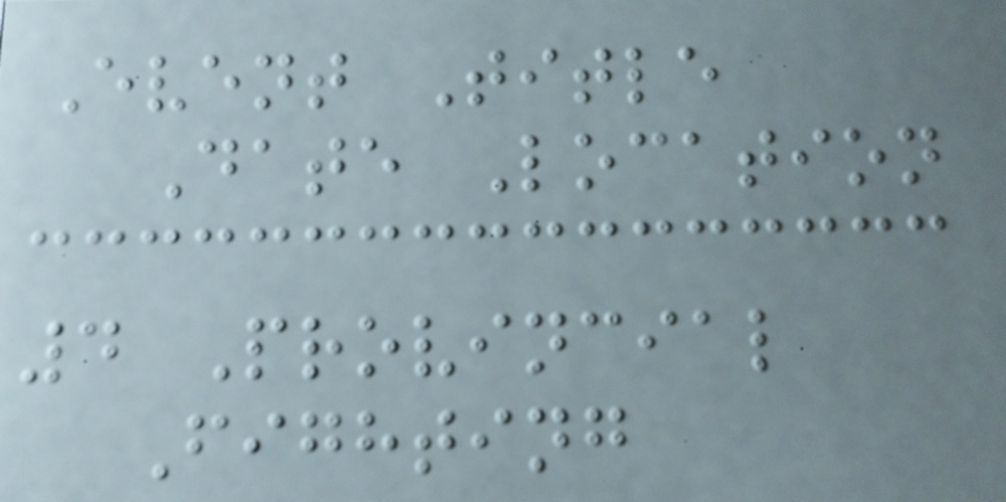Event Title
Date Location
4 Provincial
Fighting
